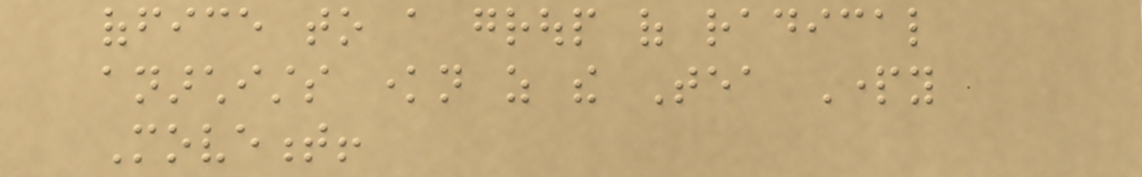office to a group of radical
anarchists known as the Tea Party
Movement!
